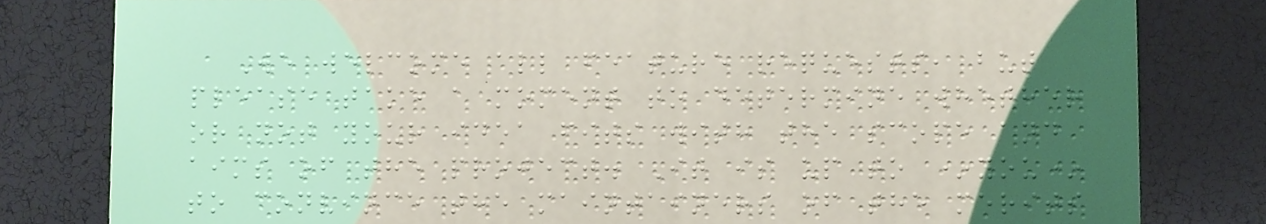We welcome all feature requests, but
please take a moment to determine whether
or not your idea fits with the scope and
aims of the project. It is up to *you*
to convince the maintainers of the merits
